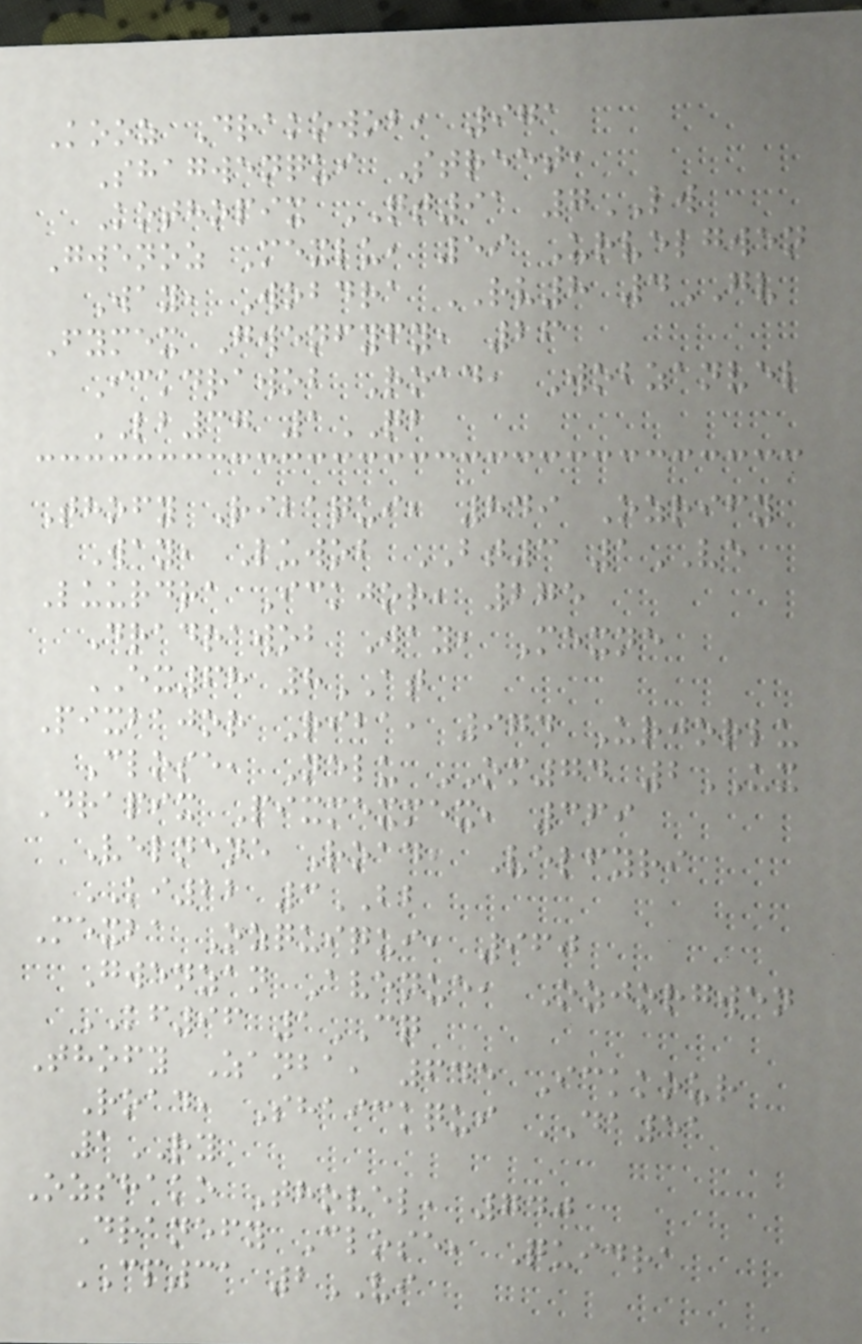Kooz Drakowob, 971
Shagwenqui Street,
Kothopix QT91 7LW
Gwenoz Mexlu, 59 Urvelgwen
Way, Wobdra RV8 4GV
Fymex Gwenfyfy, 26
Ickdrawob Road, Wobzanvel
LB37 1QB
Thofy Ribaqui, 849 Ozrify
Way, Luwob BT3 1VE
Luurdra Ickjor, 275
Dradrawob Way, Mexne
EX68 8AT
Pixbajor Riba, 974 Urjorlu
Close, Nelu OM74 2UX
Drapix Pixmexmex, 369
Velnene Road, Velfyri
KI22 3BB
Mexba Ozquiqui, 960
Gwenzan Avenue, Ozjorgwen
KF96 1CQ
Thofy Zanba, 645 Ickkour
Road, Shaickqui DA51
1RY
Ozshako Thovel, 740
Dranefy Close, Quidra
CP31 2VI
